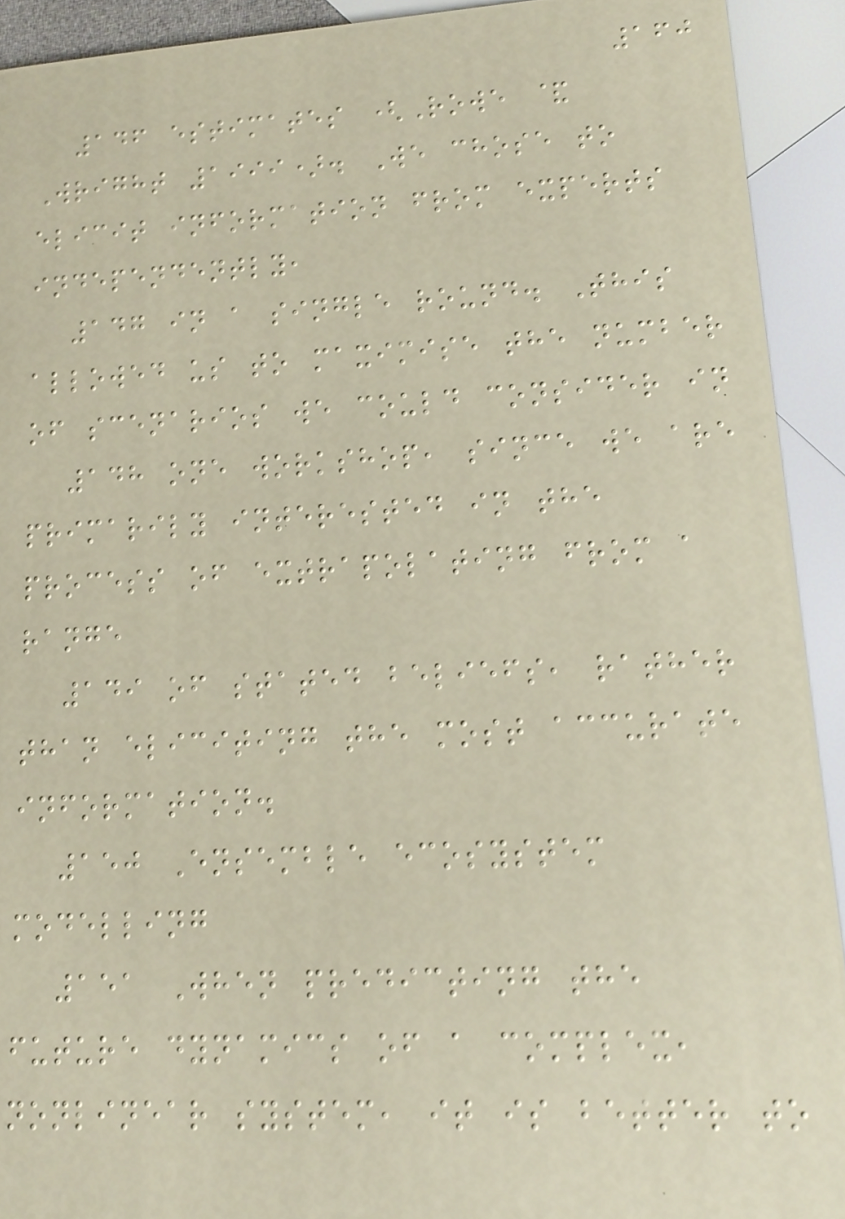160
146 estimates (Rowe &
Wright 1999). We chose to
elicit information from experts
independently,
147 in a single round. This
allowed us to maximise the number
of scenarios we could consider in
148 one workshop, since we are
primarily interested in the
process of extrapolating from a
range
149 of stated beliefs, rather
than eliciting the most accurate
information.
150 Ensemble ecosystem
modelling
151 When predicting the
future dynamics of a complex,
nonlinear system, it is better to
